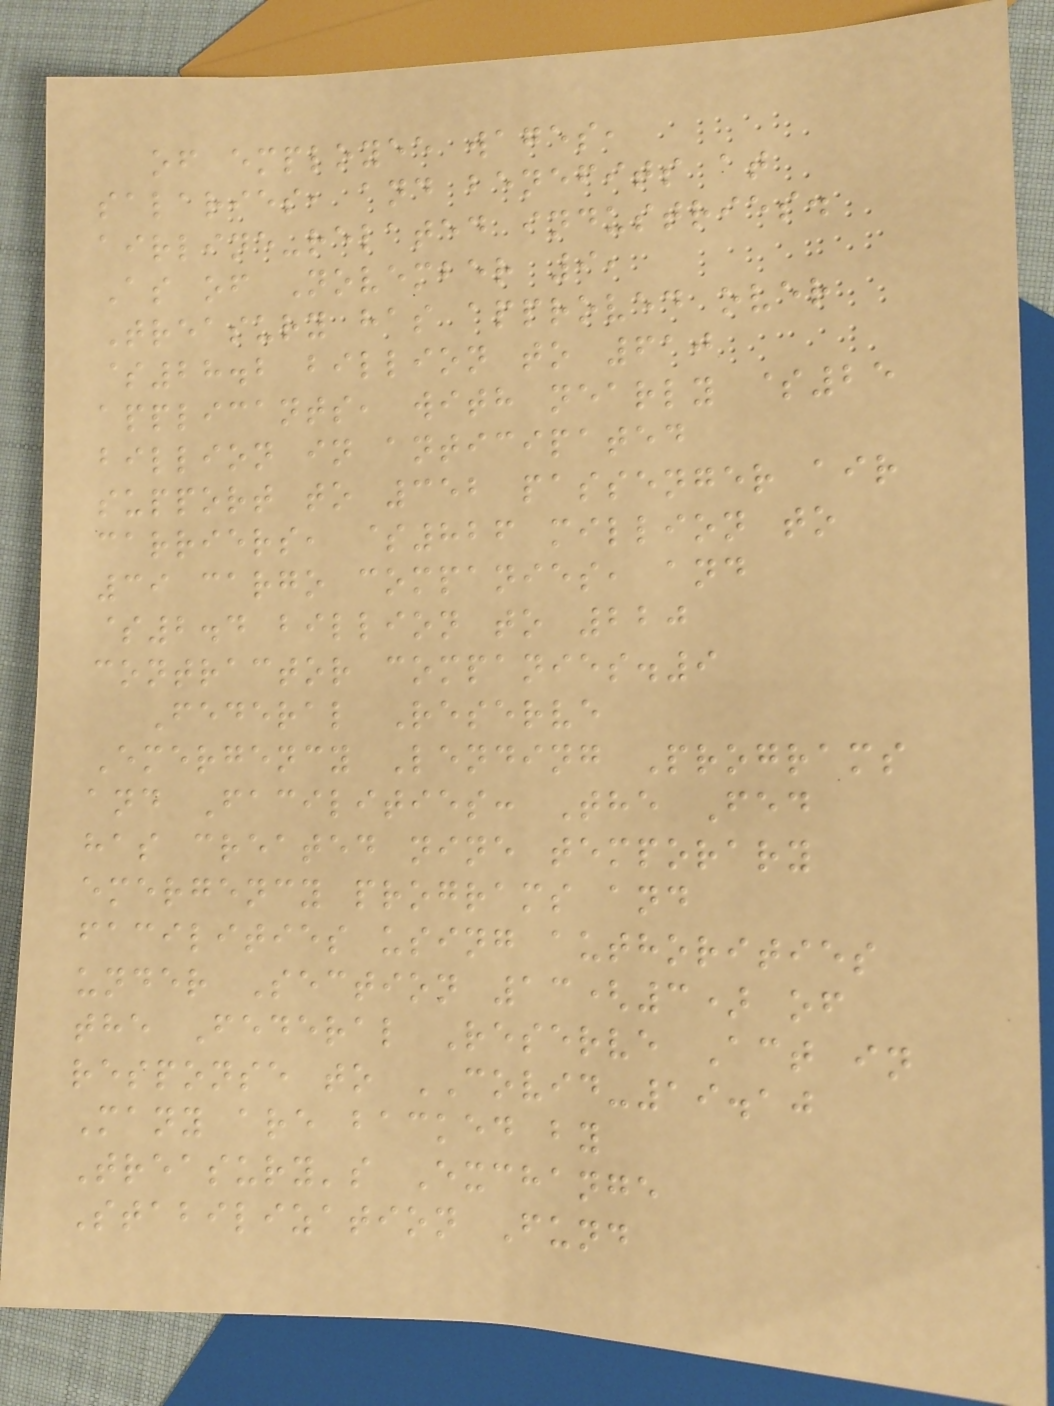of employee wages,
salaries, and benefits at
airline-related industries.
As of November 9,
Treasury has approved over
$28.2 billion to 610
applicants, with nearly $25
billion in anticipated
support to 352 passenger air
carriers, $826 million to
39 cargo companies, and
$2.4 billion to 220
contractor companies.9
Federal Reserve
Emergency Lending Programs
and Facilities: The Fed
has created nine temporary
emergency programs and
facilities using authorities
under Section 13(3) of
the Federal Reserve Act in
response to COVID-19.10
Many are backed by
Treasury's Exchange
Stabilization Fund
